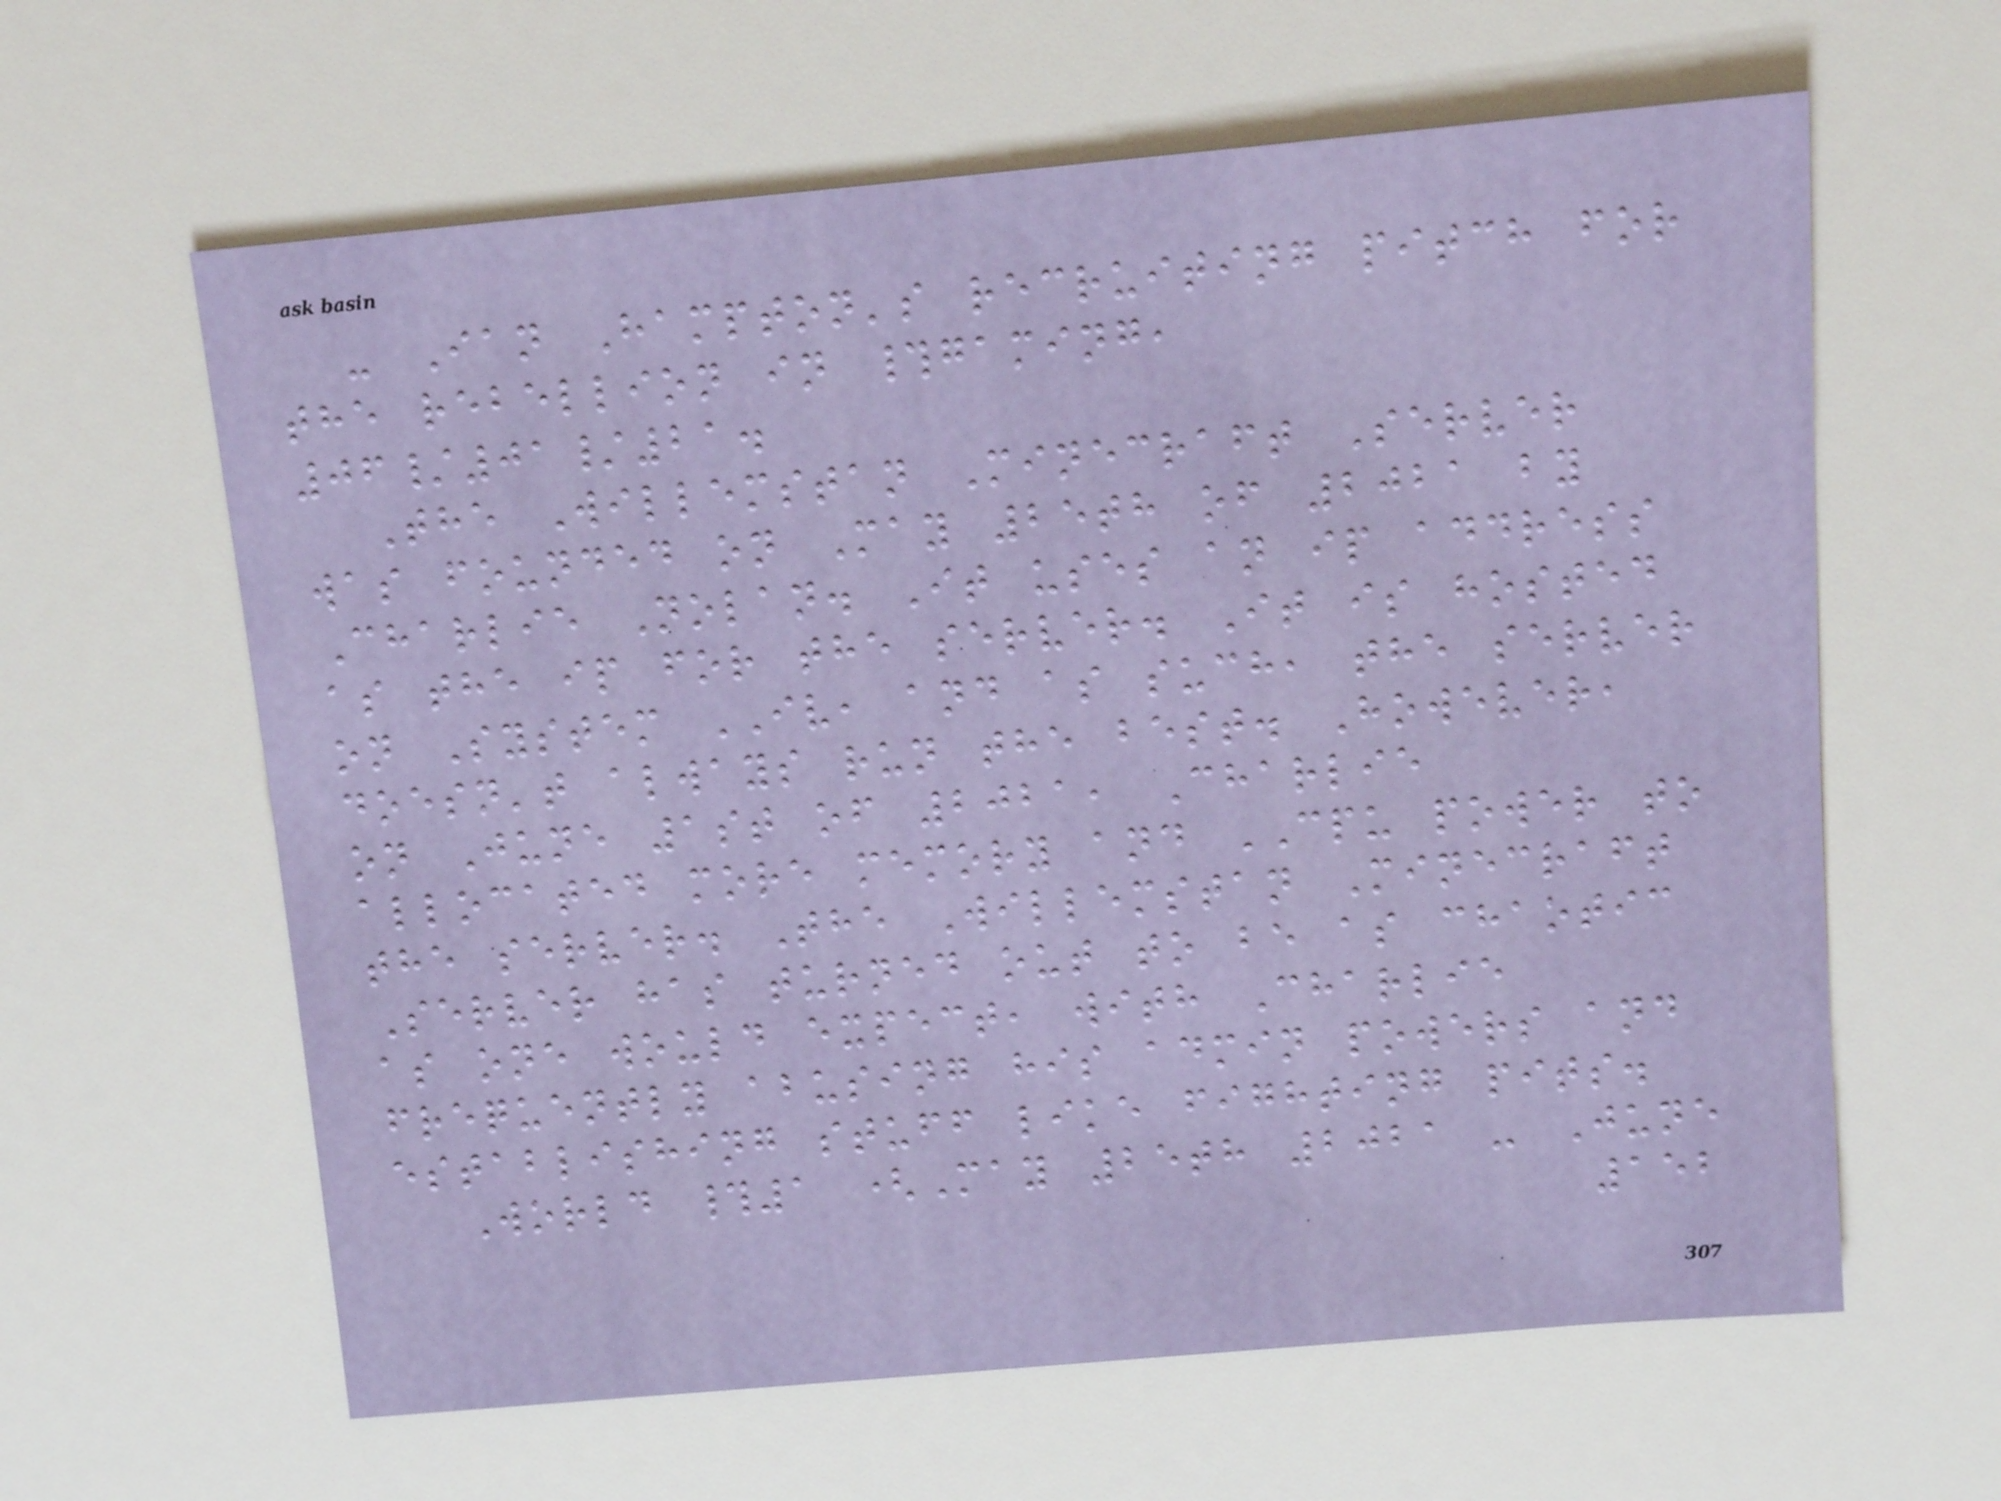- Ian Hampton's recruiting pitch for
the rebellion in #gaming,
06/01/21.
The Willemstan Minecraft Server
was founded on May 25th of 2021 by
Charlie Nolan. It uses an ip address
as the ip for the server. It is hosted
on System IV, and as such, the server
doesn't always run the best. However,
on June 1st of 2021, Charlie
allocated more memory and CPU power to
the server. The Willemstan Minecraft
Server has turned out to be as chaotic
as one would expect, with Charlie
frequently abusing his admin powers and
establishing stuff like fighting pits.
World #1 (May 25th 2021 - June
152
